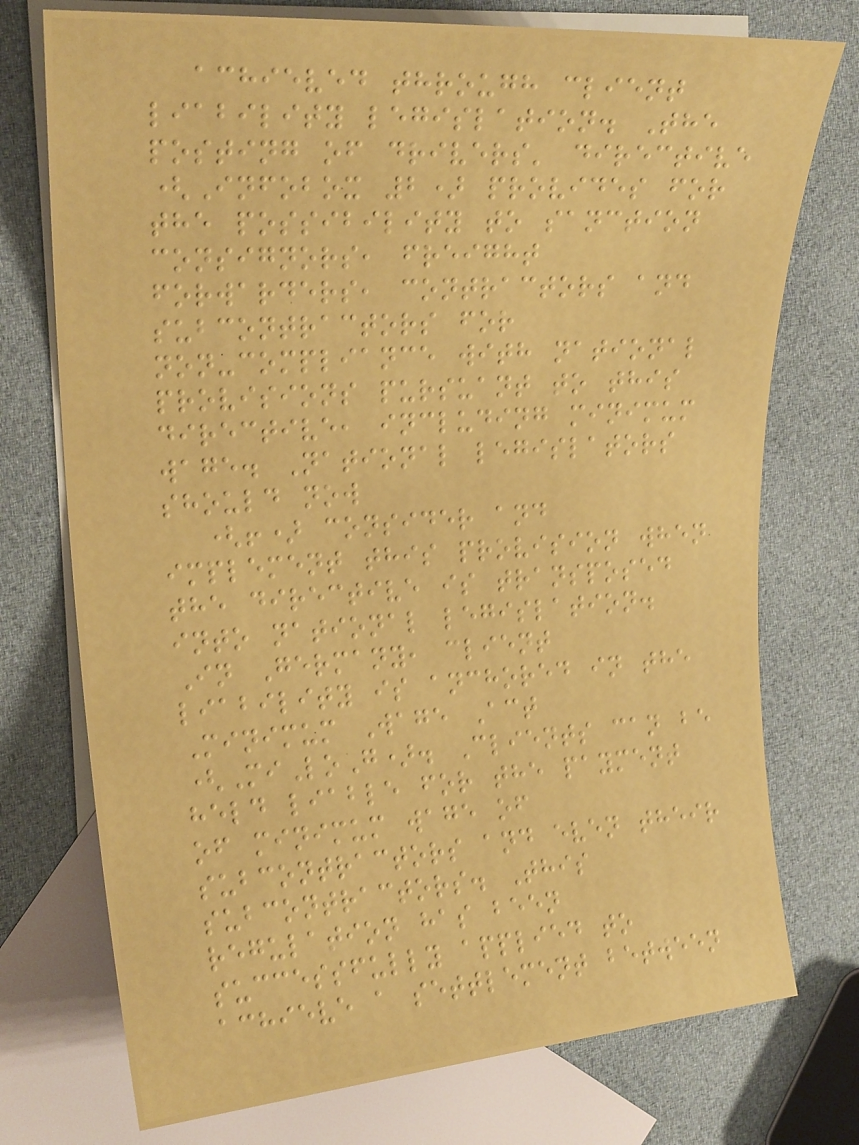achieved through client
liability legislation. The
posting of drivers' directive
(Infobox 2) provides for
the possibility to sanction
consignors, freight
forwarders, contractors and
subcontractors for
non-compliance with national
provisions pursuant to this
directive, including minimum
wage. National legislators
should now
(!) consider and
implement this provision when
the directive is transposed
into national legislation.
In Germany, client
liability is anchored in the
Minimum Wage Act
(MiLoG). Clients can be
held liable for the payment
of minimum wage of
subcontractors and even their
subcontractors. This
regulation has been
successfully applied to
achieve a settlement between
